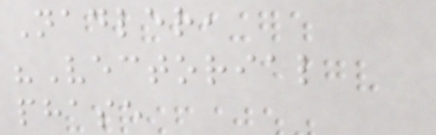Nadler,
"Vectorial
phase
